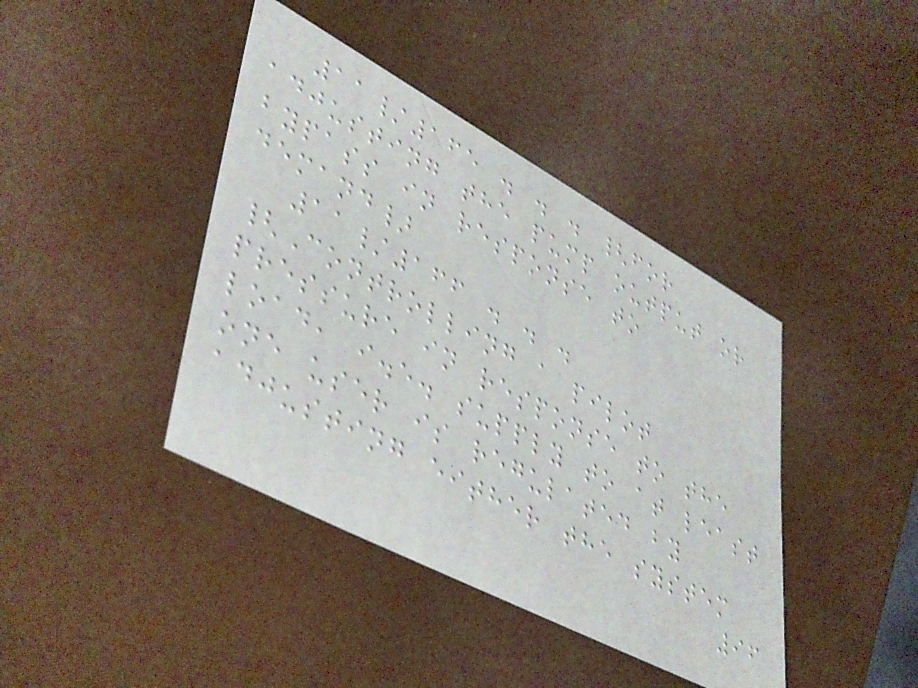11/165 . . . {for
adjusting the pump output or
bypass in response to
demand}
11/166 . . .
{Controlling a pilot
pressure in response to the
load, i.e. supply to at least
one user is regulated by
adjusting either the system
96
